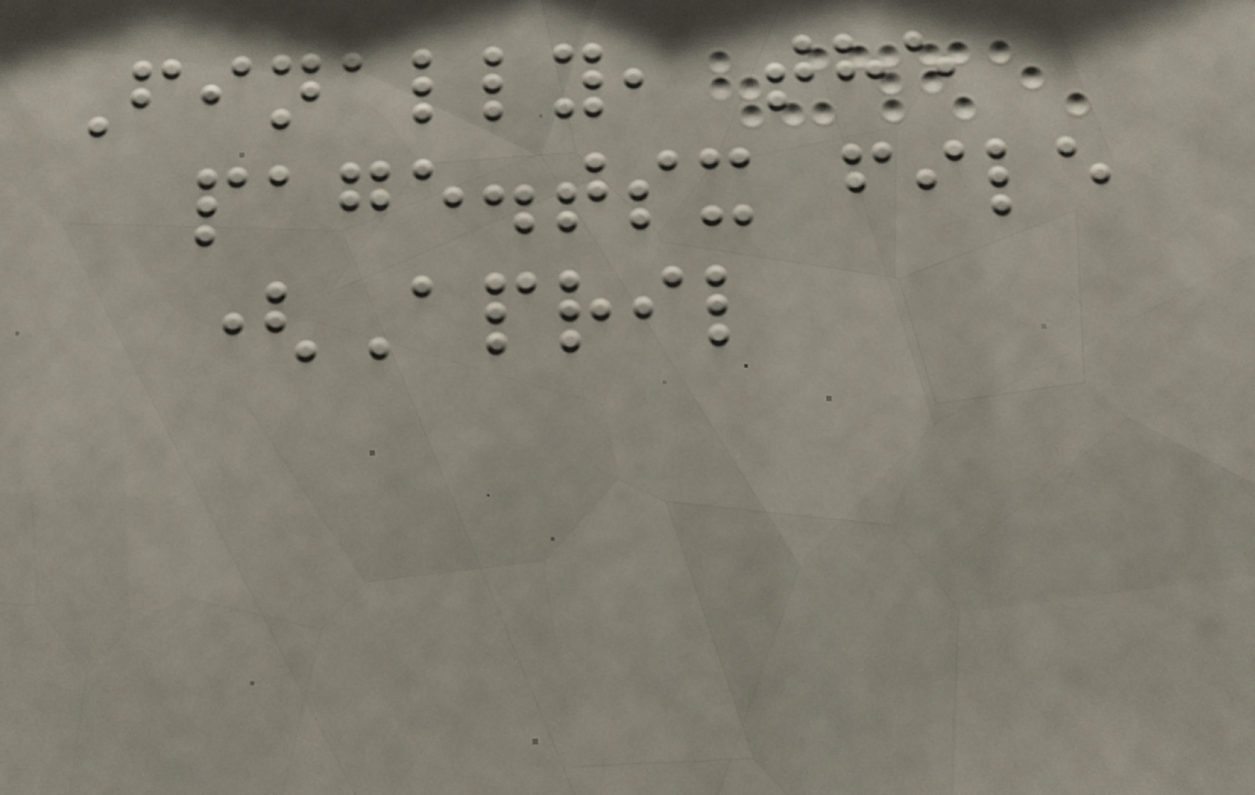Finally, the
page.tsx file
(April
